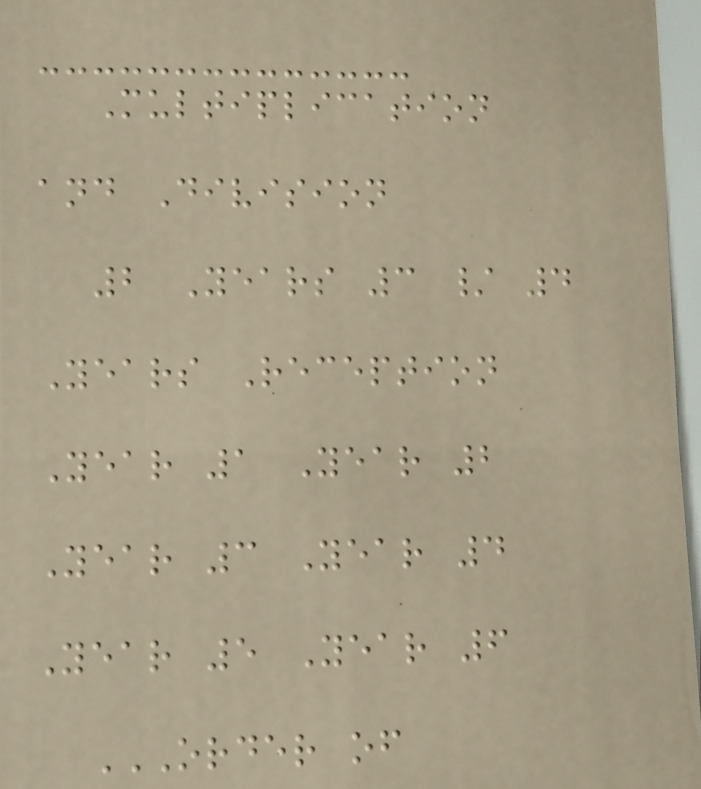Multiplication
and Division
2 Years 3 / 4
Years Reception
Year 1 Year 2
Year 3 Year 4
Year 5 Year 6
ORDER OF
